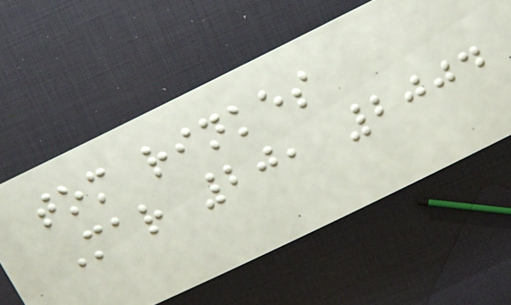tom rinkes
Mar 20, 2004
